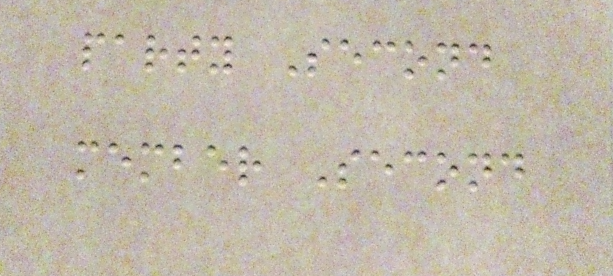party Second
member Second
